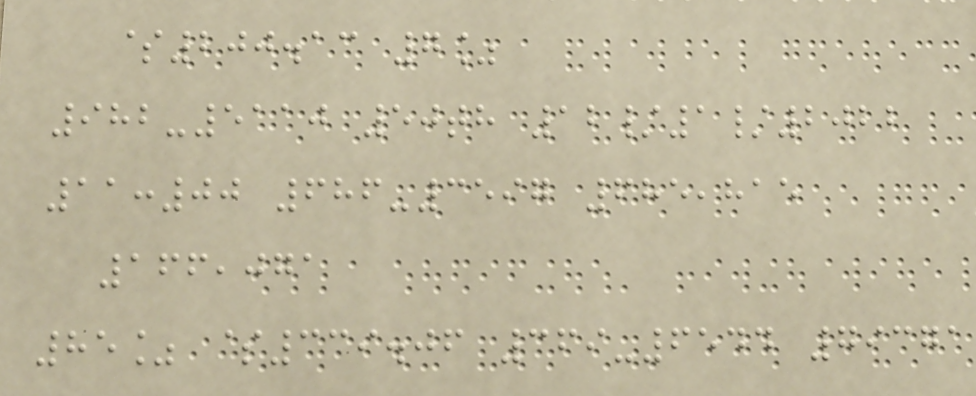$200.13 7%
982-5110 50th 12/1/2022
11:00 686-3597 685,815
166,071
85% $339.06 369-6544 79371
